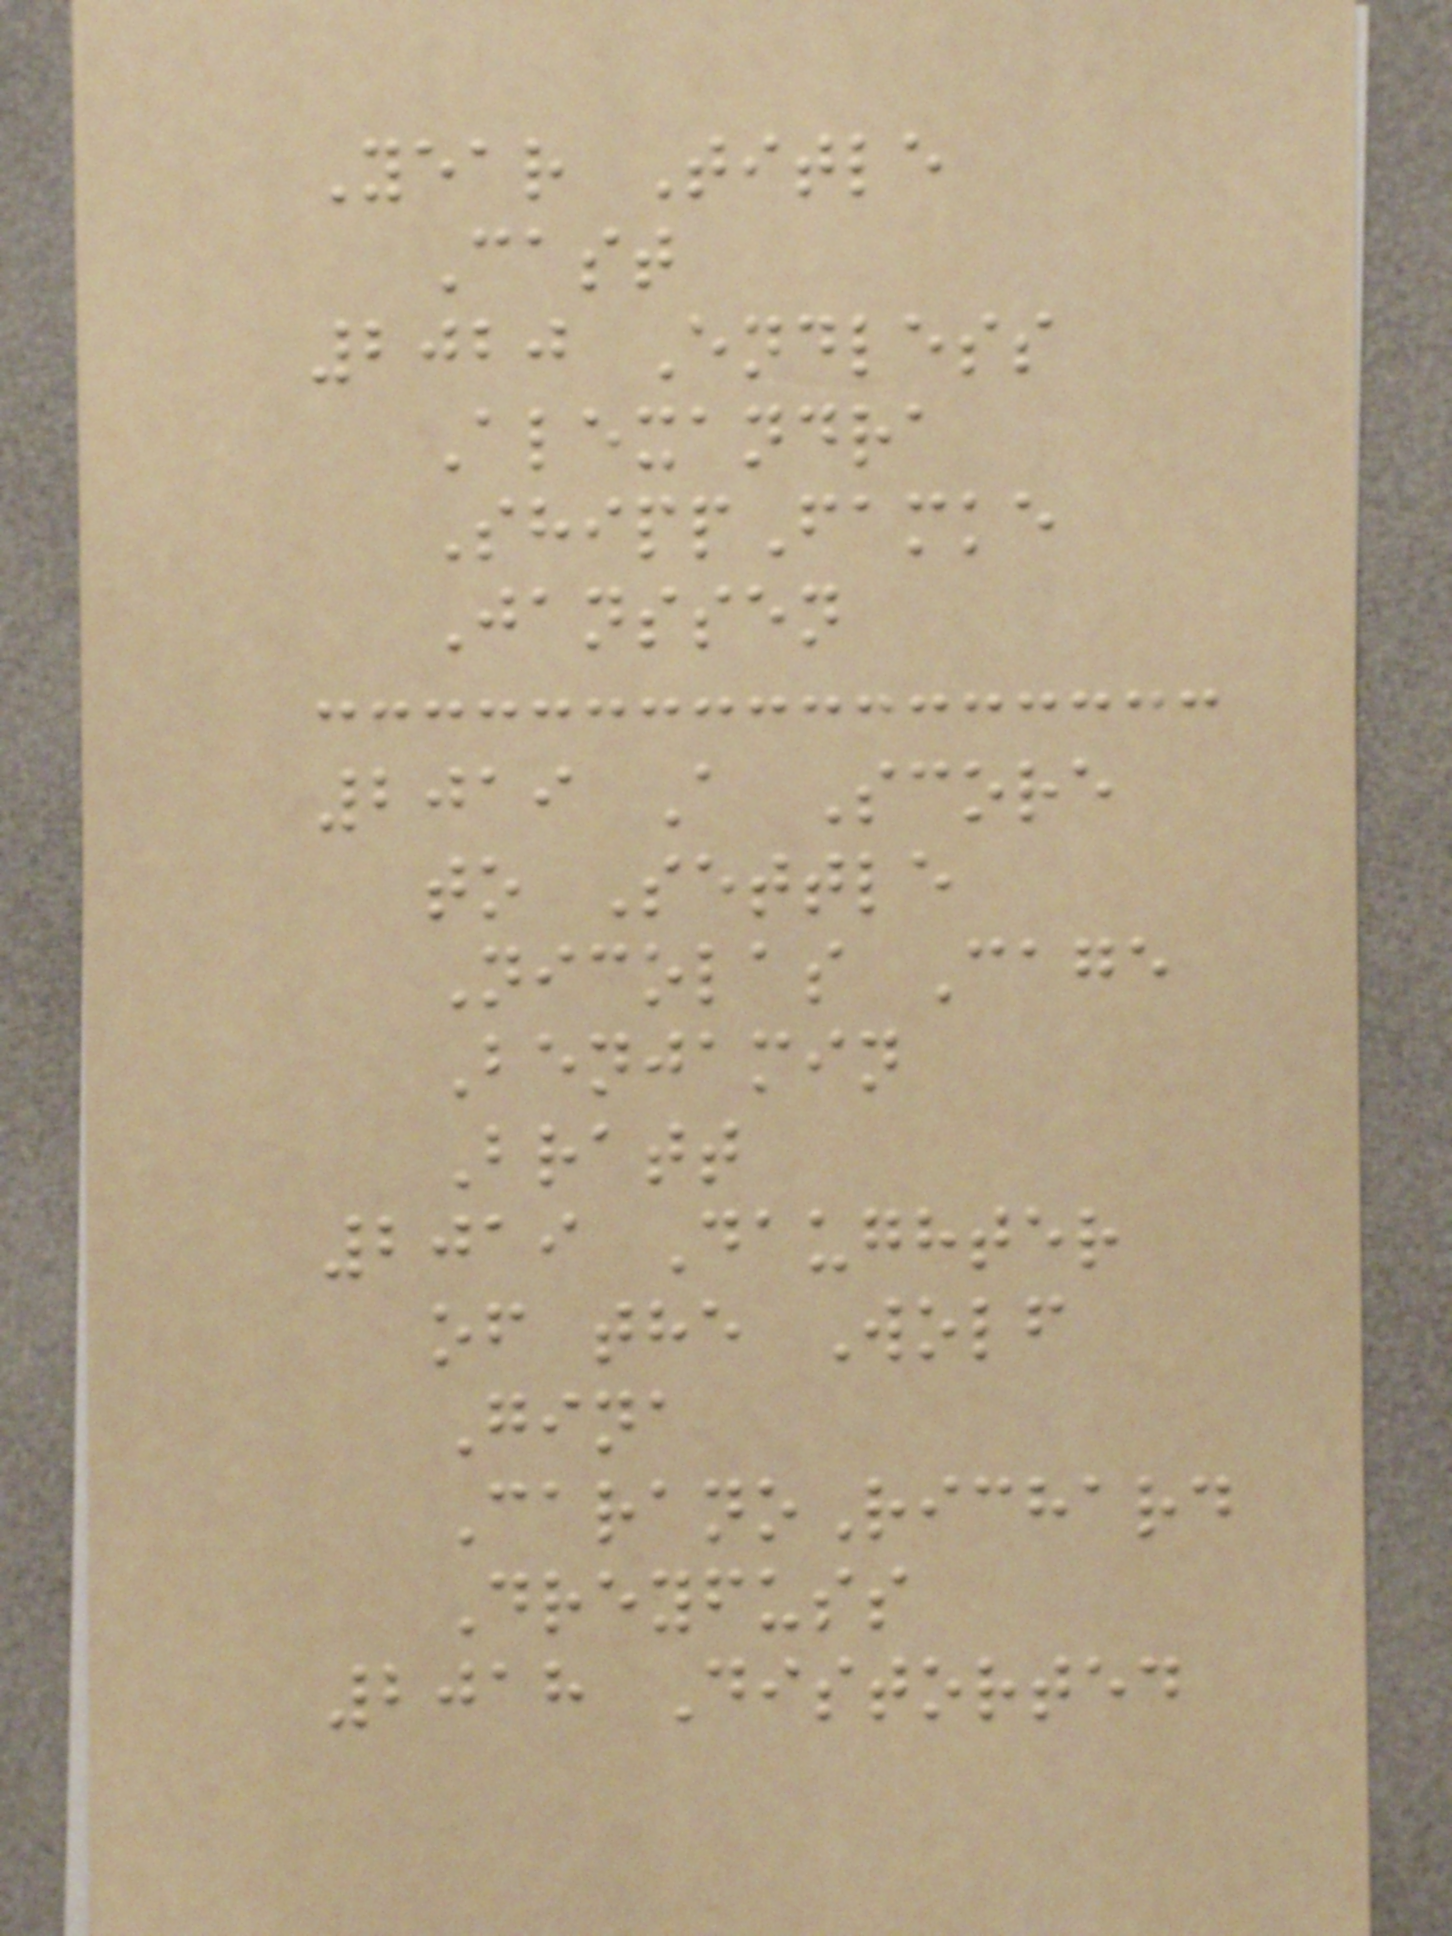Year Title
Cast
2020 Endless
Alexandra
ShippFamke
Janssen
2019 A Score
to Settle
Nicolas Cage
Benjamin
Bratt
2019 Daughter
of the Wolf
Gina
CaranoRichard
Dreyfuss
2018 Distorted
